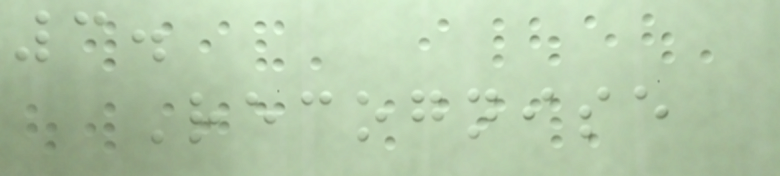3.
Recognise
